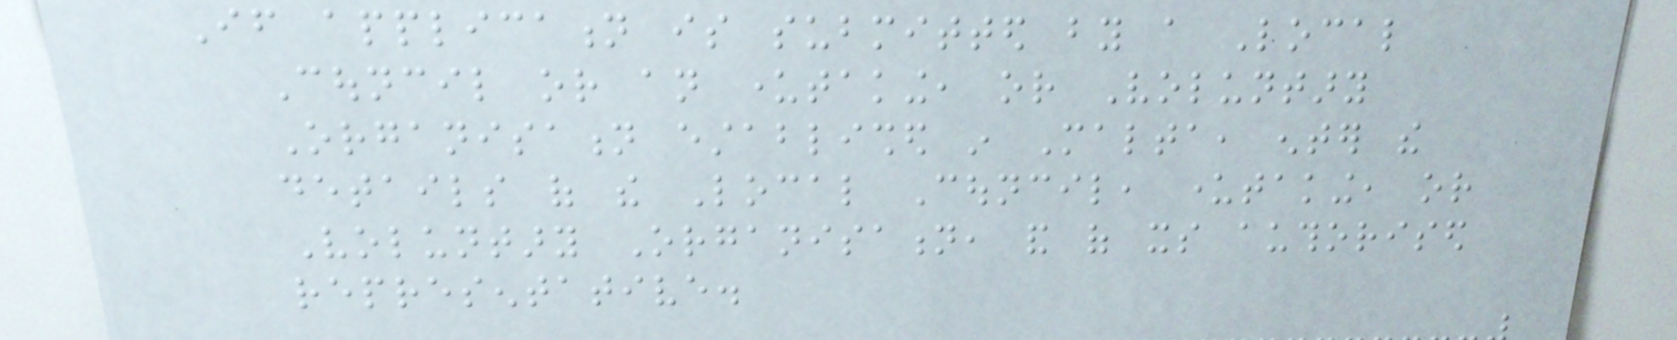If application is submitted by a Local
Council or an undertaking, or Voluntary
Organisation established in Malta, enter the
details of the Local Council, undertaking, or
Voluntary Organisation, and of its authorised
representative.
